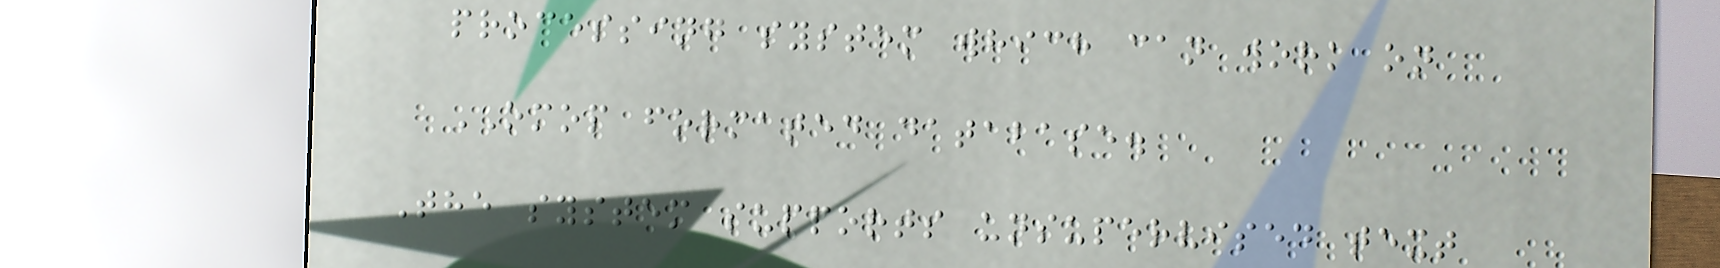processing system which can work on
OMOP formated database.
The system supports unsupervised text
